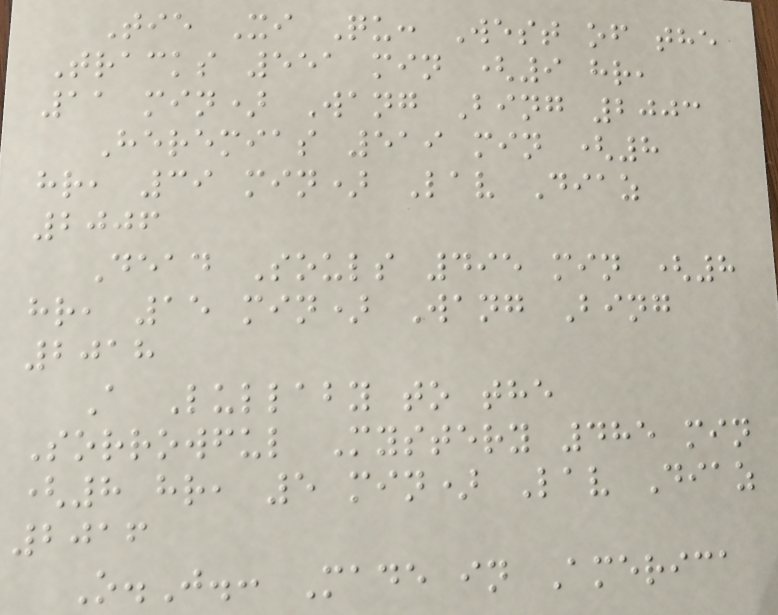Tie Xi Qu: West of the
Tracks 551 min (9 hr,
11 min) Wang Bing 2003
Heremias 519 min (8
hr, 39 min) Lav Diaz
2006
Dead Souls 495 min (8
hr, 15 min) Wang Bing
2018
A Lullaby to the
Sorrowful Mystery 485 min
(8 hr, 5 min) Lav Diaz
2016
O.J.: Made in America
